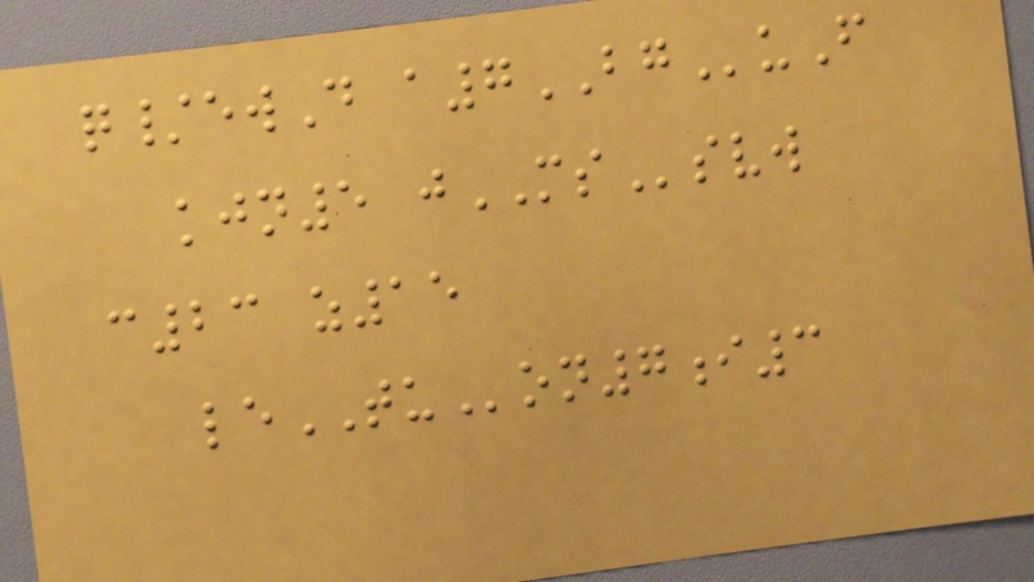q/ewD a7BGuF
kjn5 jMSsvw
c23 z15
leTUon7i3
